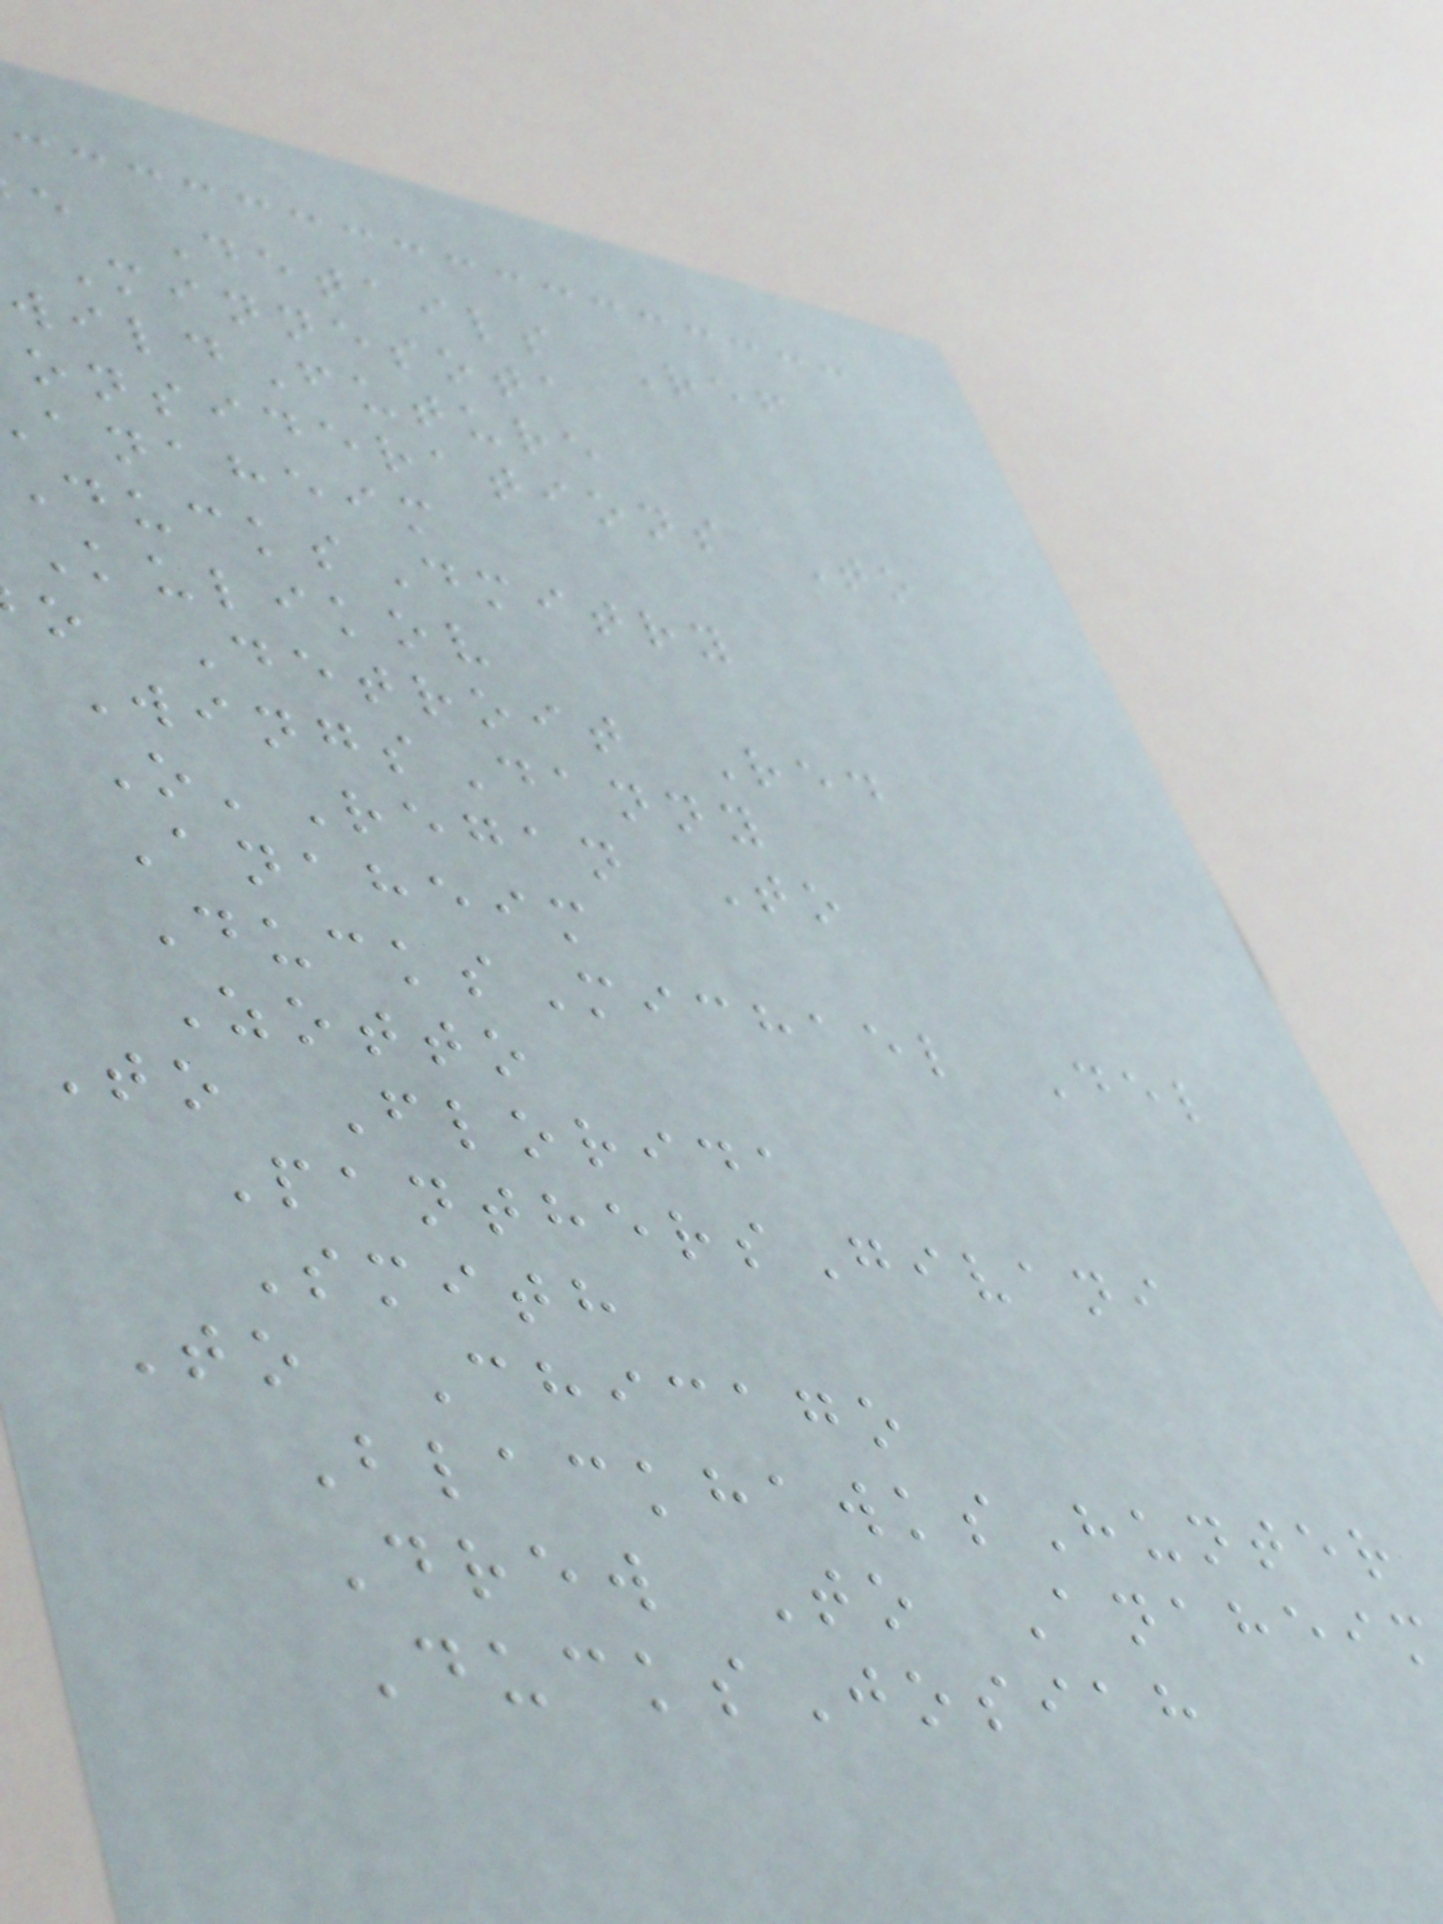e Details Ref
Minnesota
ildFuture
onsiderations To
anaheim
ucksDmitry
Kulikov
o Detroit Red
WingsDanny
O'Regan To
Anaheim
DucksMichael Del
Zotto
To Florida
PanthersGivani
Smith
To Chicago
BlackhawksHunter
Drew To Anaheim
DucksJosiah
